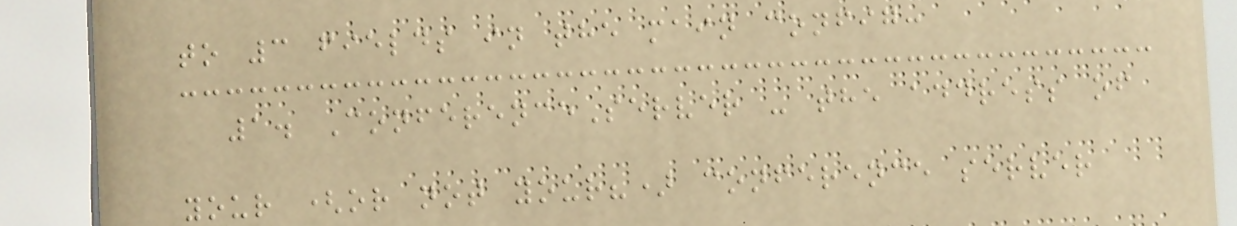to 3 fields in the main config:
1. ConferenceServer - the address of
your (or not your?) conference server
